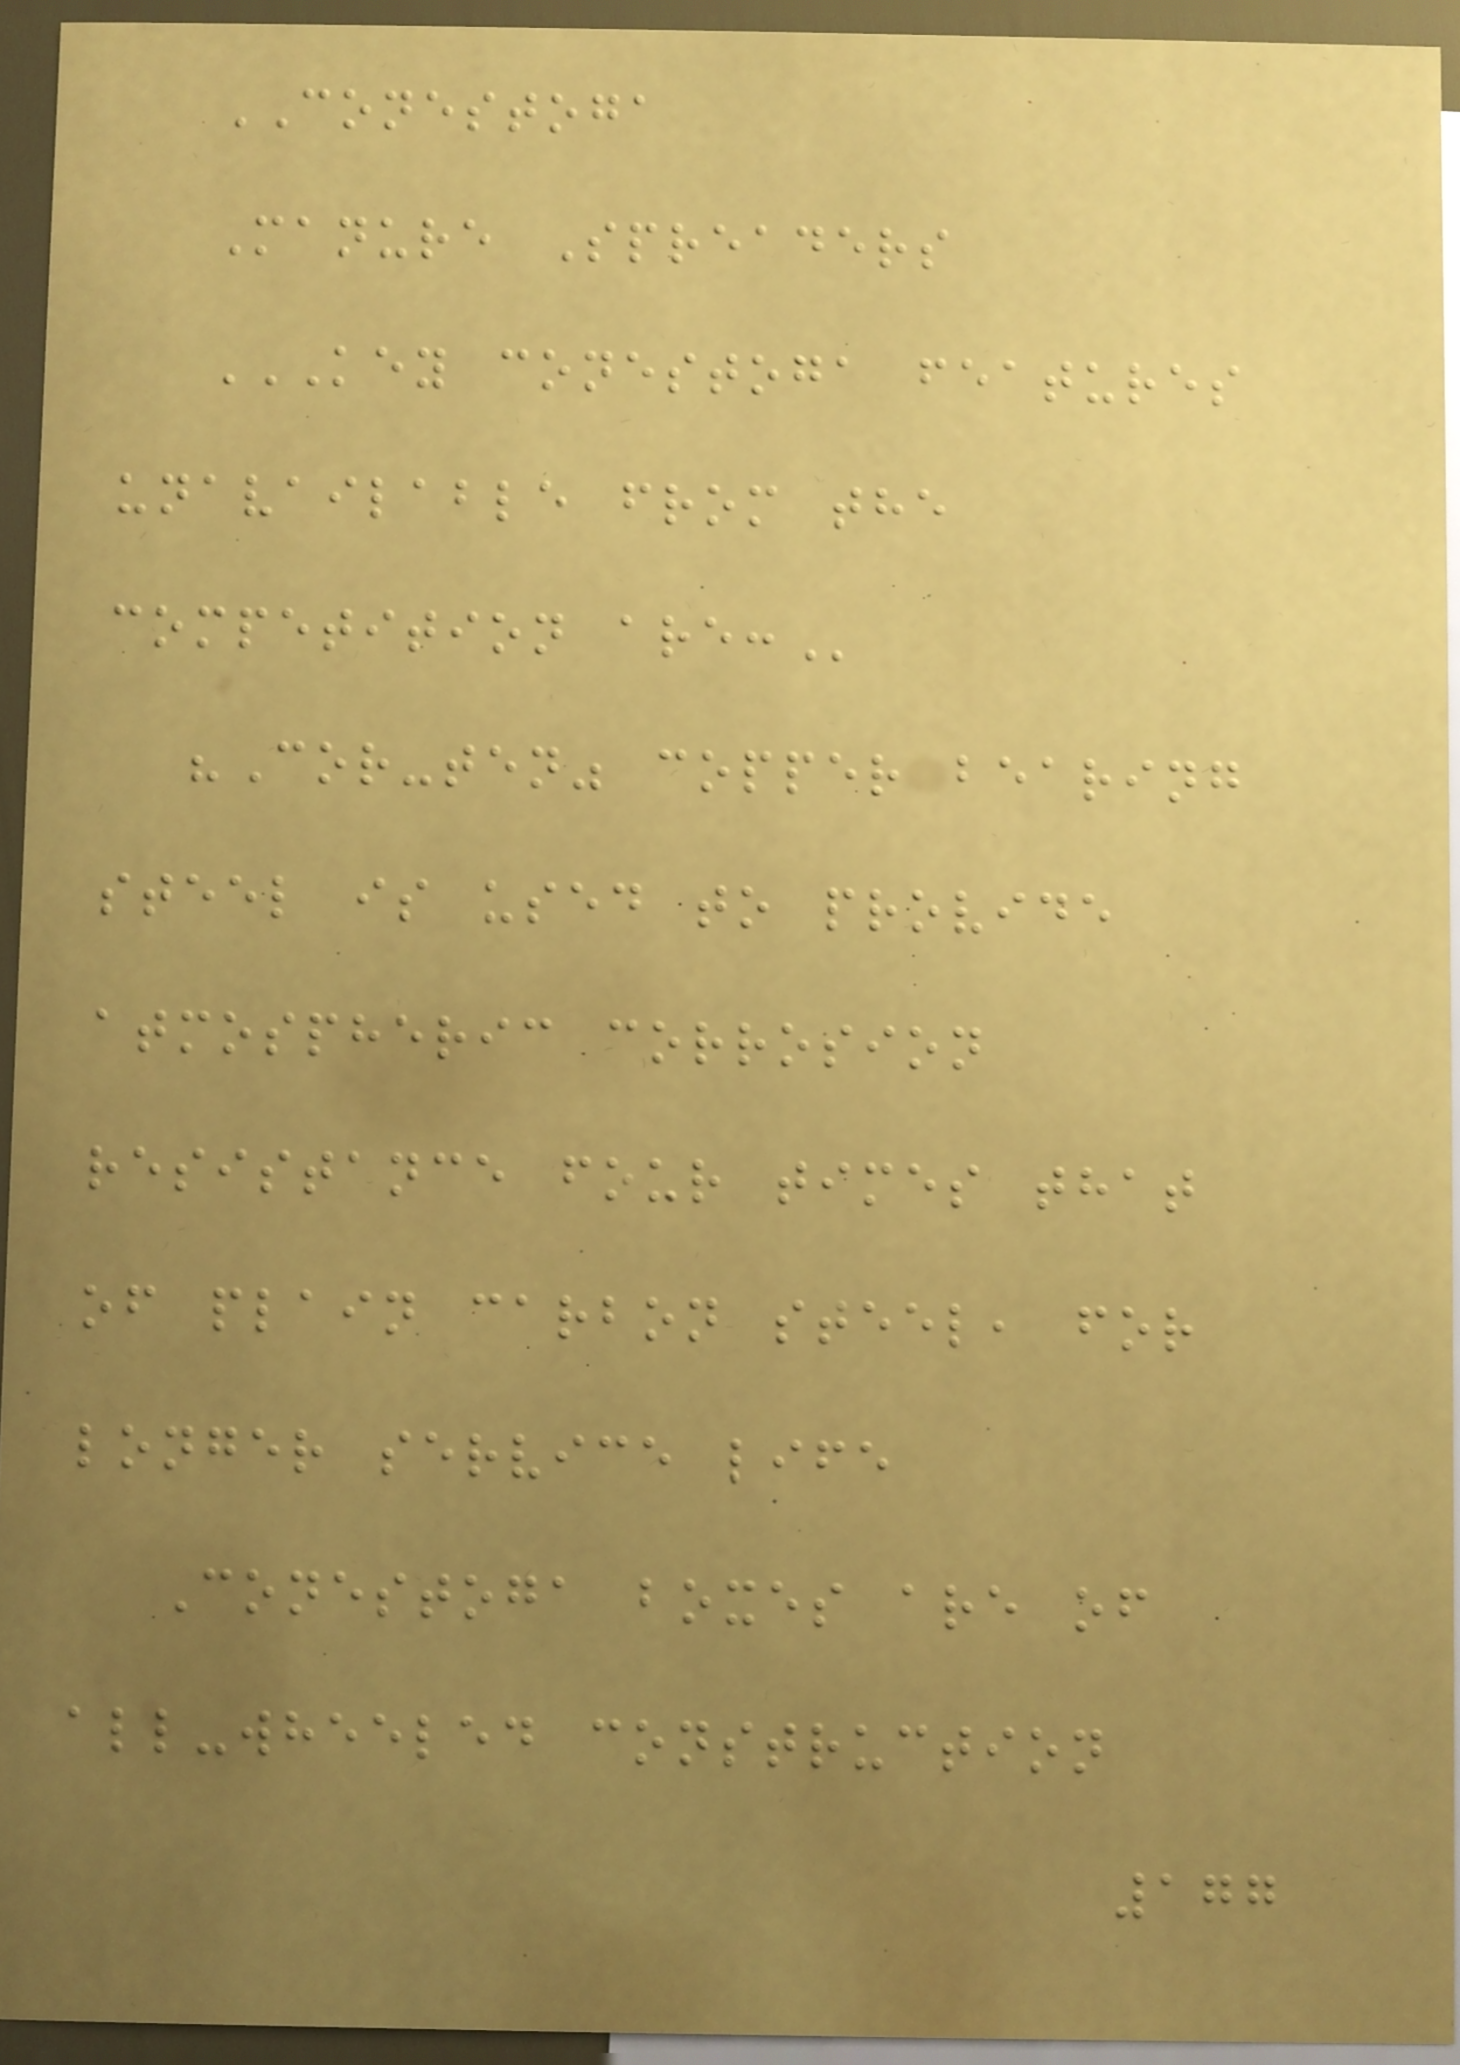CONESTOGA
Manure Spreaders
KEY CONESTOGA FEATURES
UNAVAILABLE FROM THE
COMPETITION ARE:
"Cor-ten" copper bearing
steel is used to provide
atmospheric corrosion
resistance four times that
of plain carbon steel, for
longer service life
Conestoga boxes are of
all-wheeled construction
177
